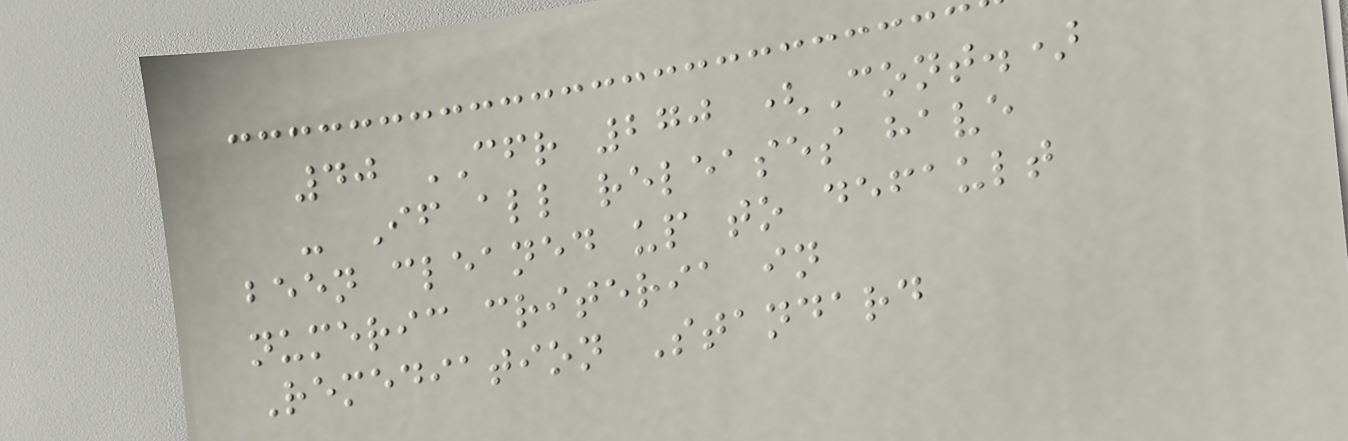40 CFR 270 (Cont.)
- If all releases have
been cleaned up to default
numeric criteria in
Remediation Standard
